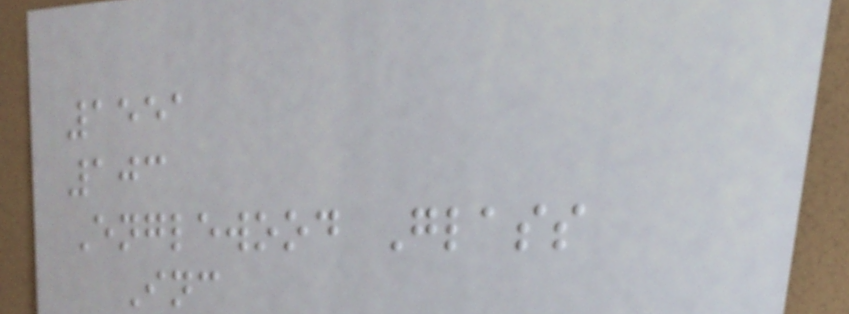1551
103
Englewood Glass
Inc
